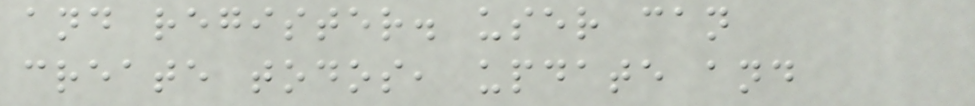and register. user can
create todos, update and
